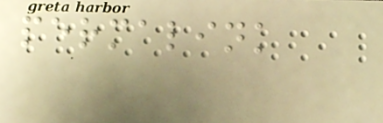permalink
